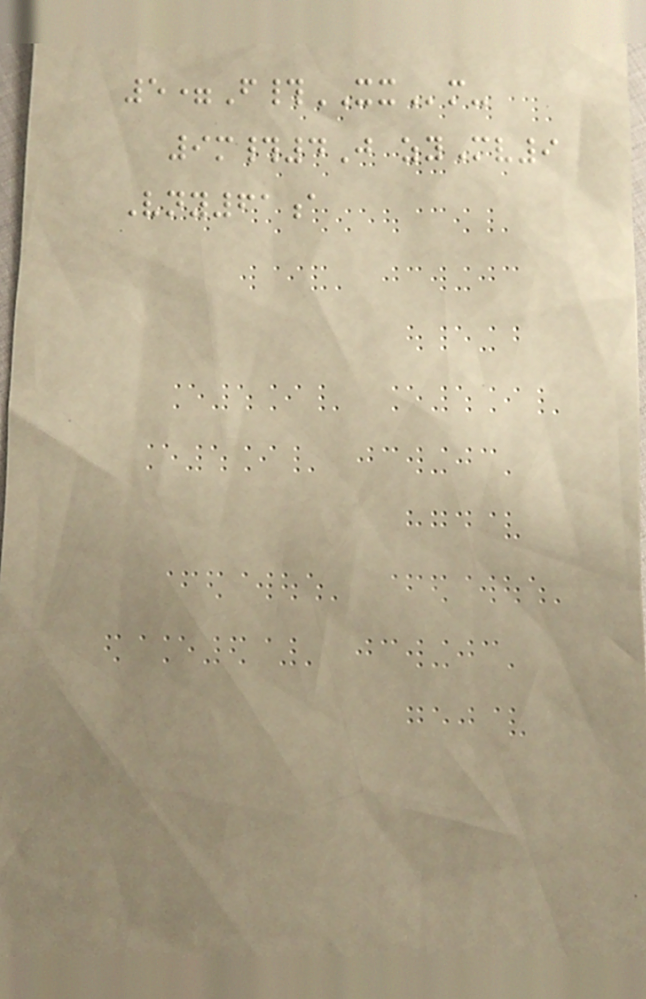5=F#XXm-
9m#4J zyMv9
Vny61a
